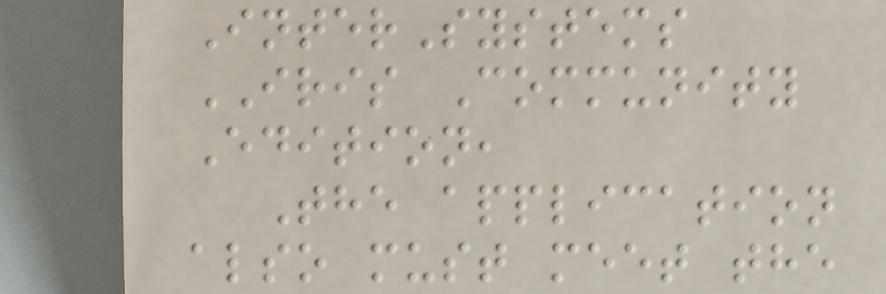InterSystems
IRIS Community
Edition,
The application
also must meet the
